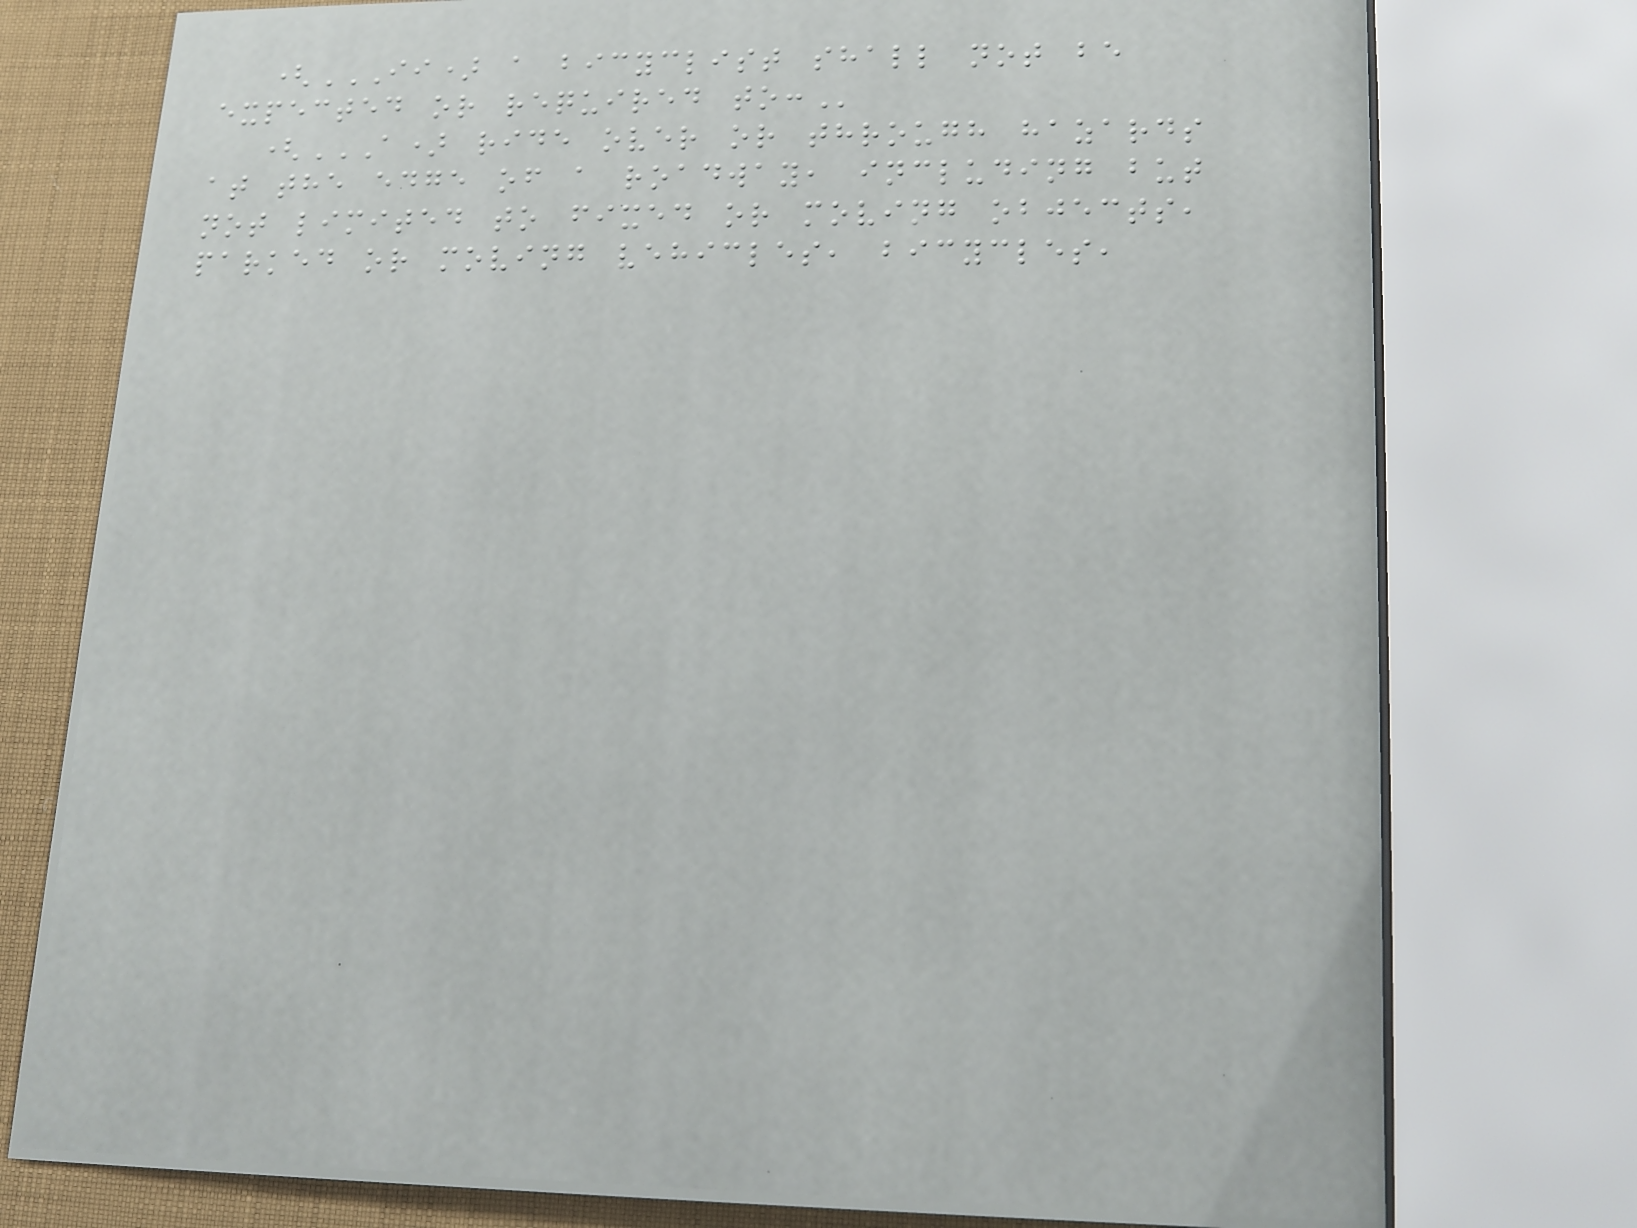(II) A BICYCLIST SHALL NOT BE
EXPECTED OR REQUIRED TO:
(A) RIDE OVER OR THROUGH HAZARDS
AT THE EDGE OF A ROADWAY, INCLUDING BUT
NOT LIMITED TO FIXED OR MOVING OBJECTS,
PARKED OR MOVING VEHICLES, BICYCLES,
